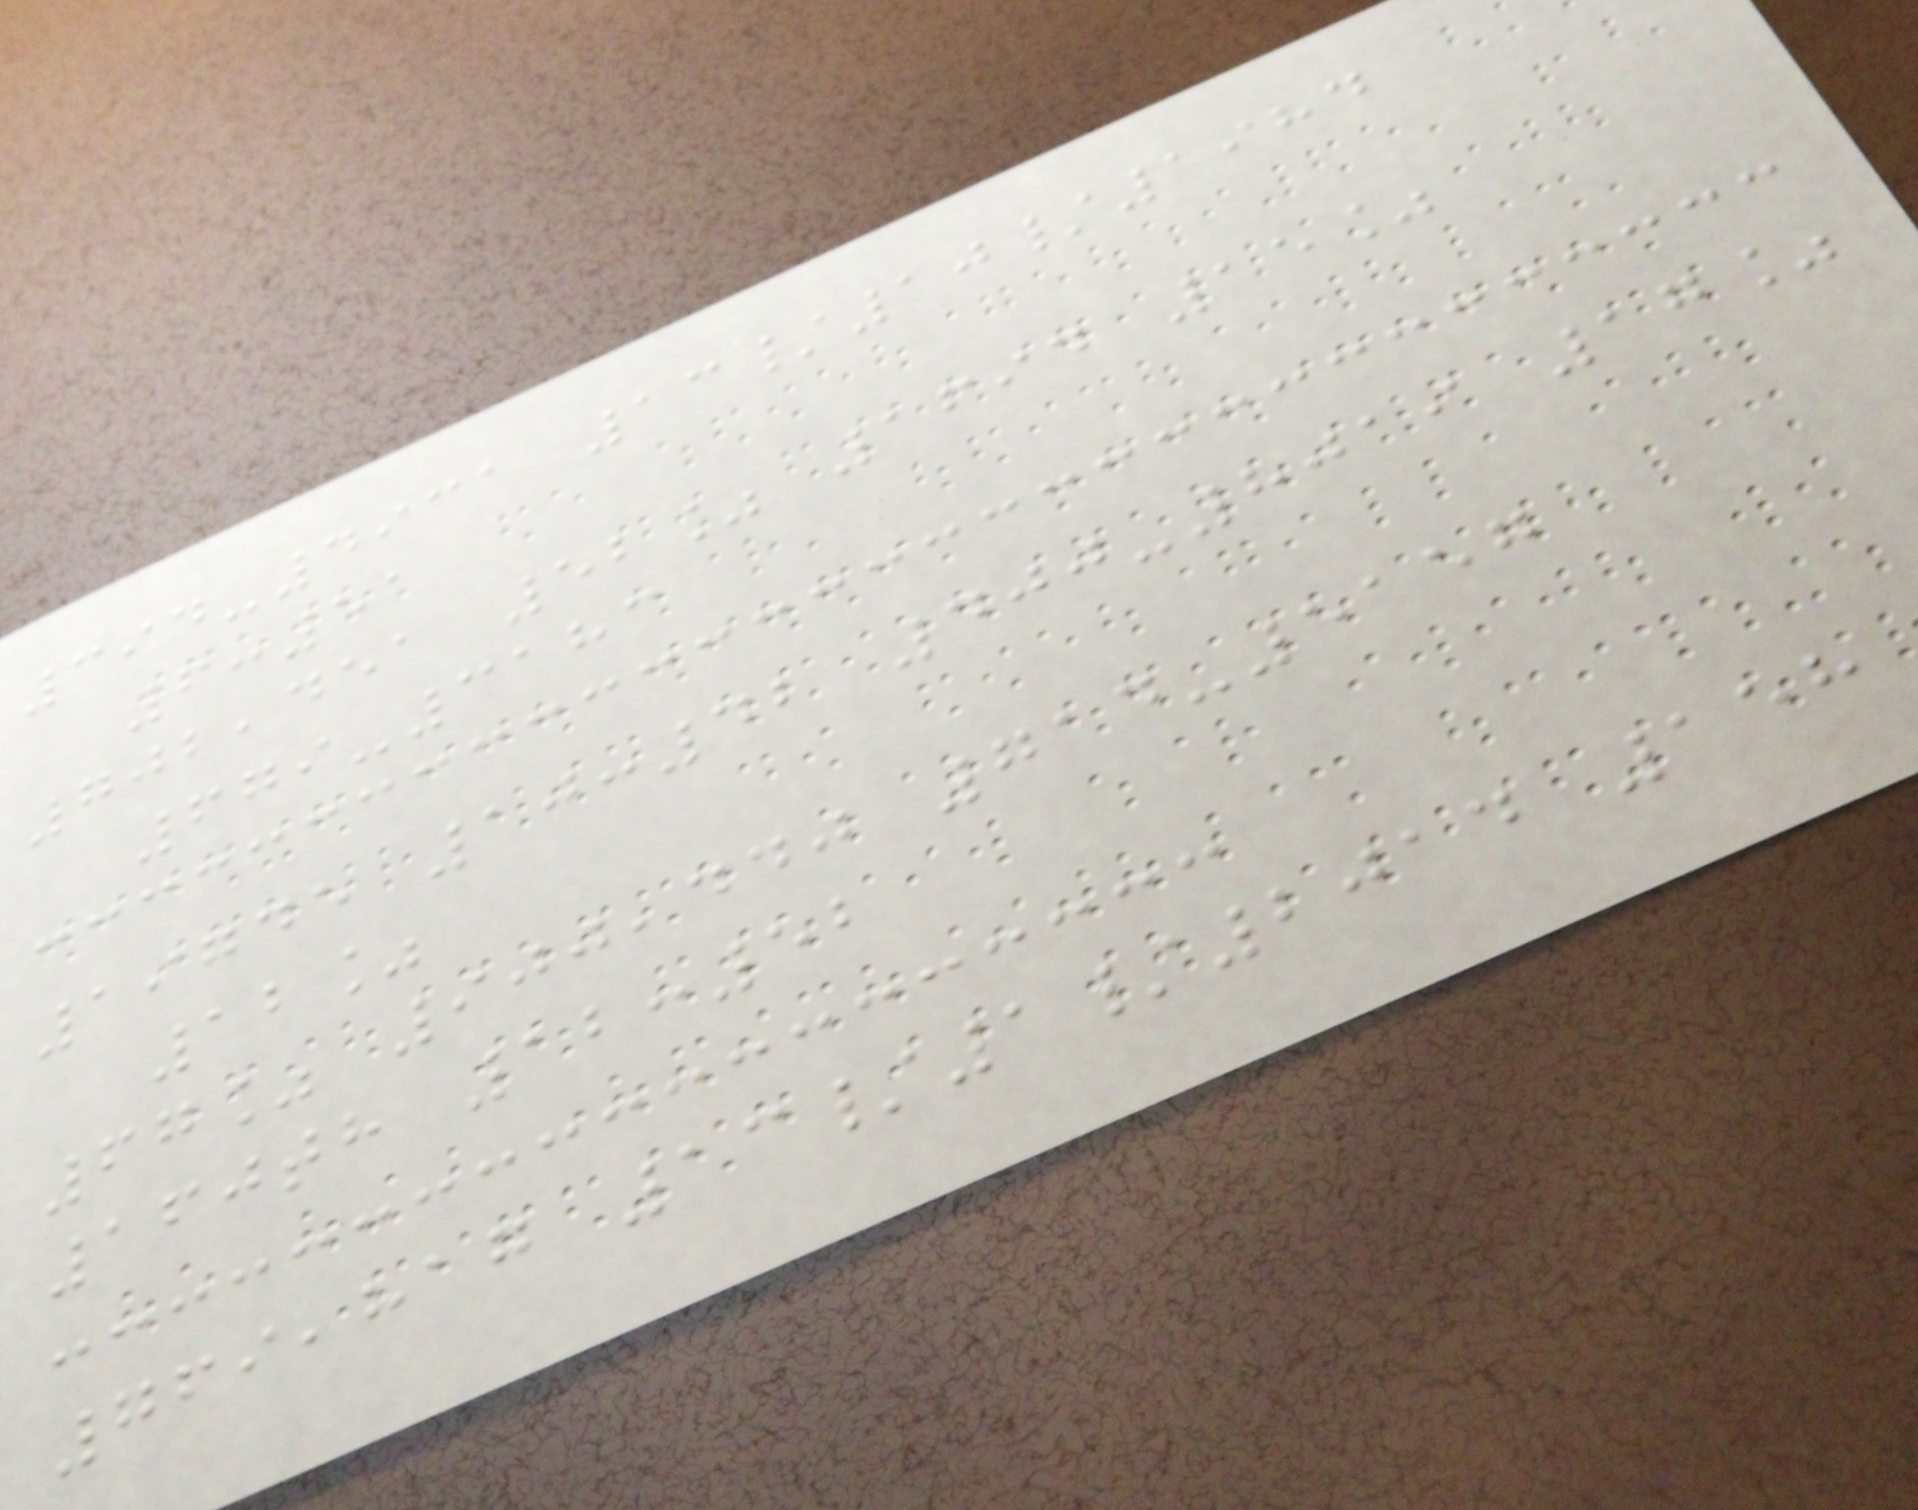394-4931 13/10/1984
6:51
702,451 52% 1694 15%
679-3183
19745 10:42 400-8019 17%
12%
67% 900,440 714-5157
160th 12:52
769,817 13/1/2014 158
